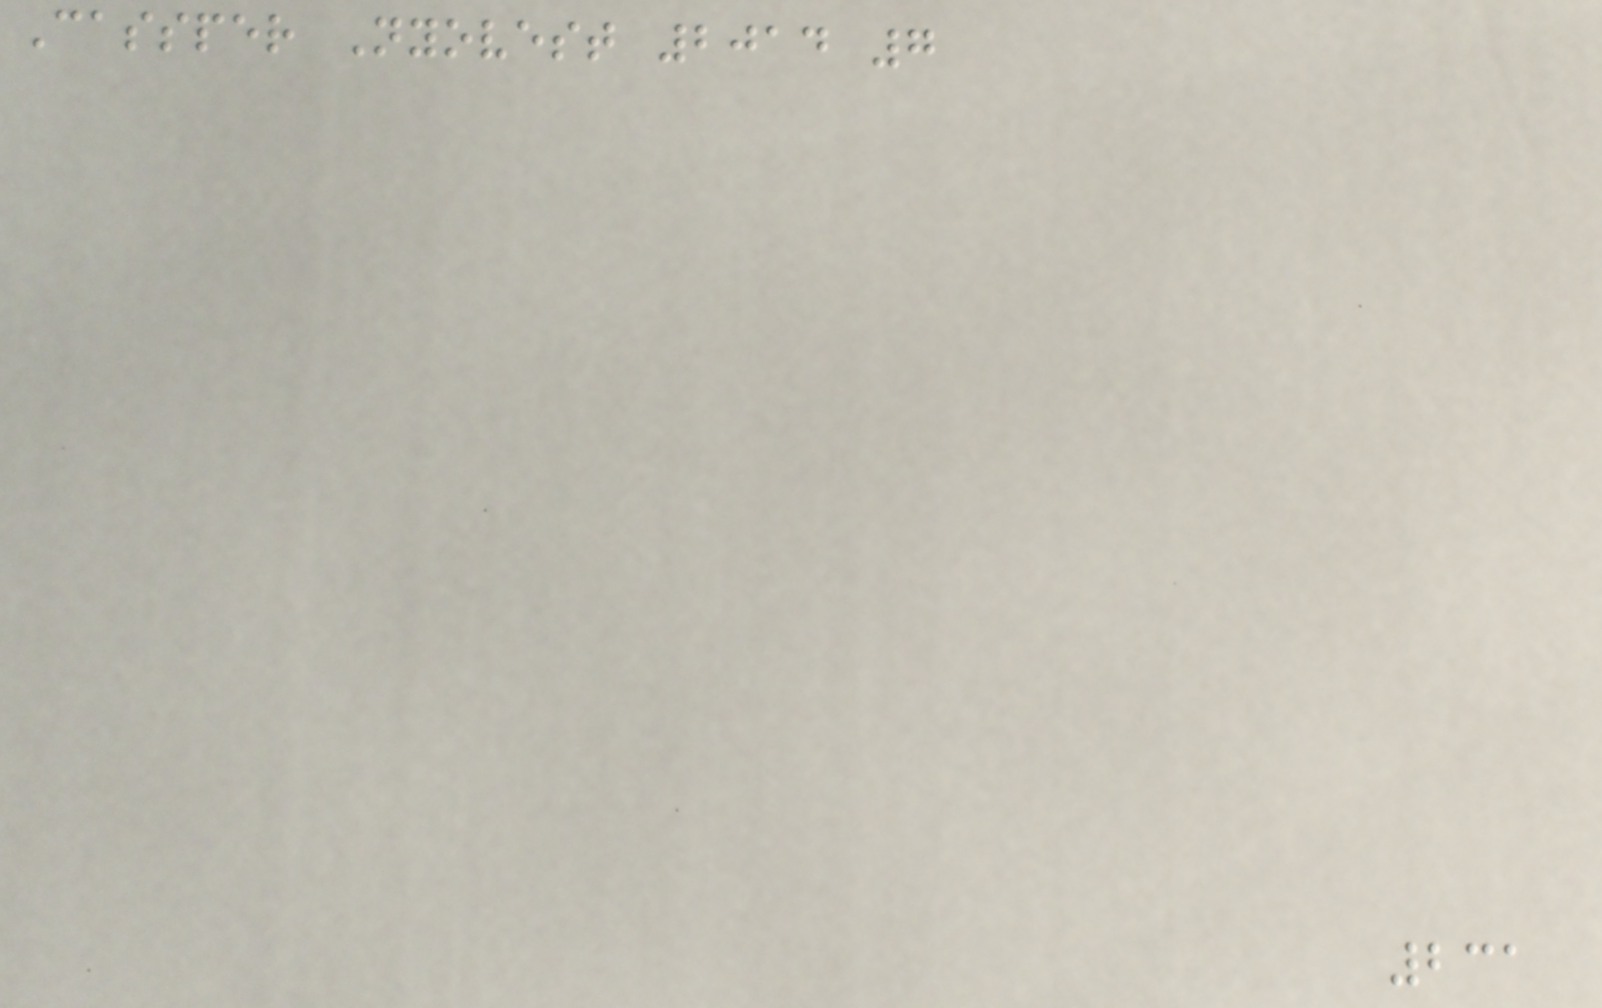Cassper Nyovest 2014 7
231
